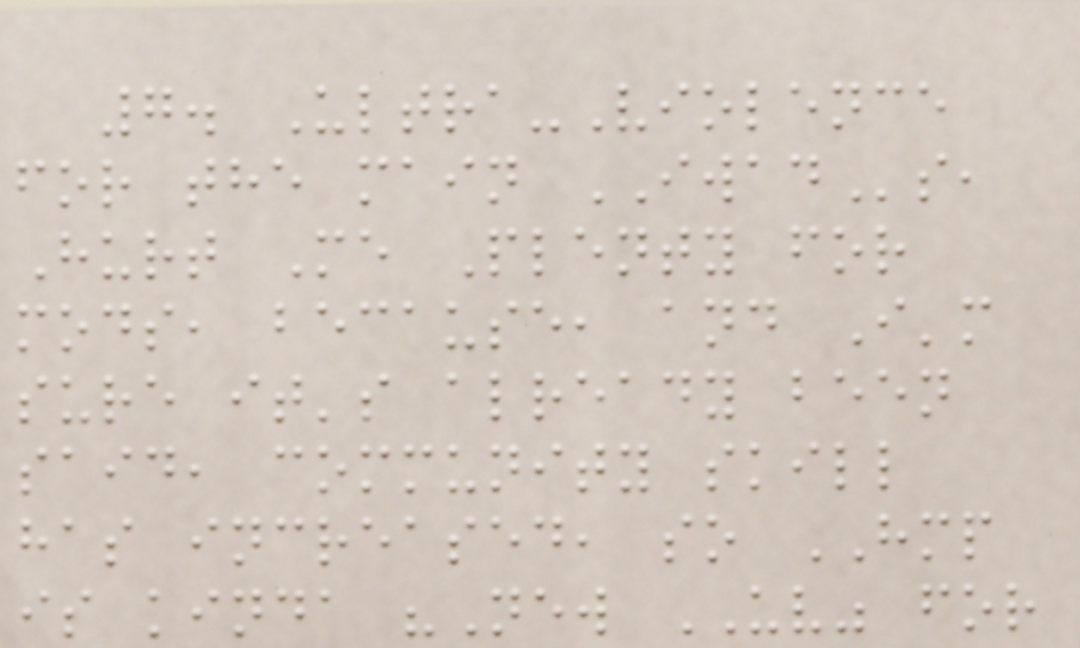7. Ultra-Violence
for the main IWADs,
Hurt Me Plenty for
mods, because, and I'm
sure it's already been
said, community skill
has increased, so HMP
is kinda "New UV" for
